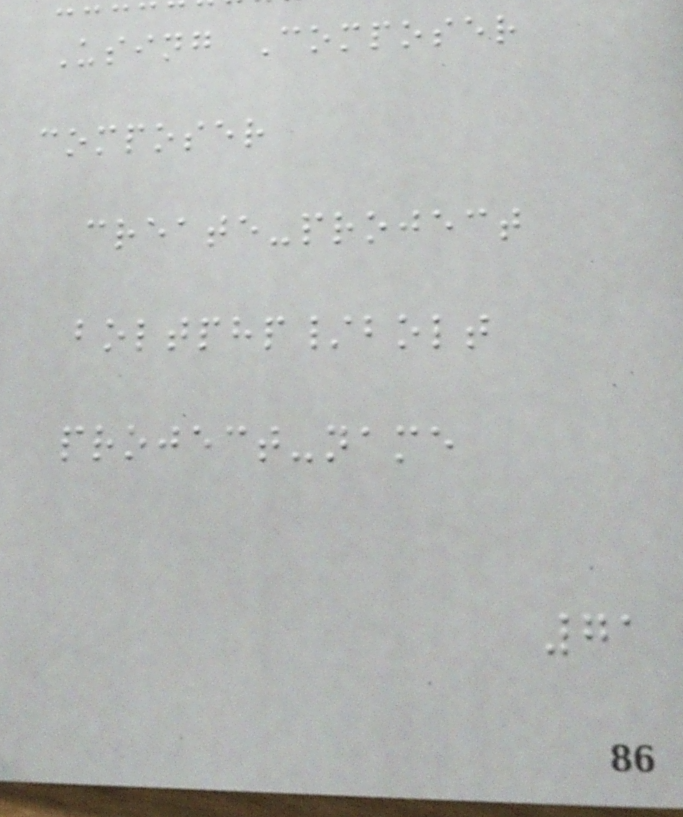Using Composer
composer
create-project
boltphp/bolt
project-name
71
